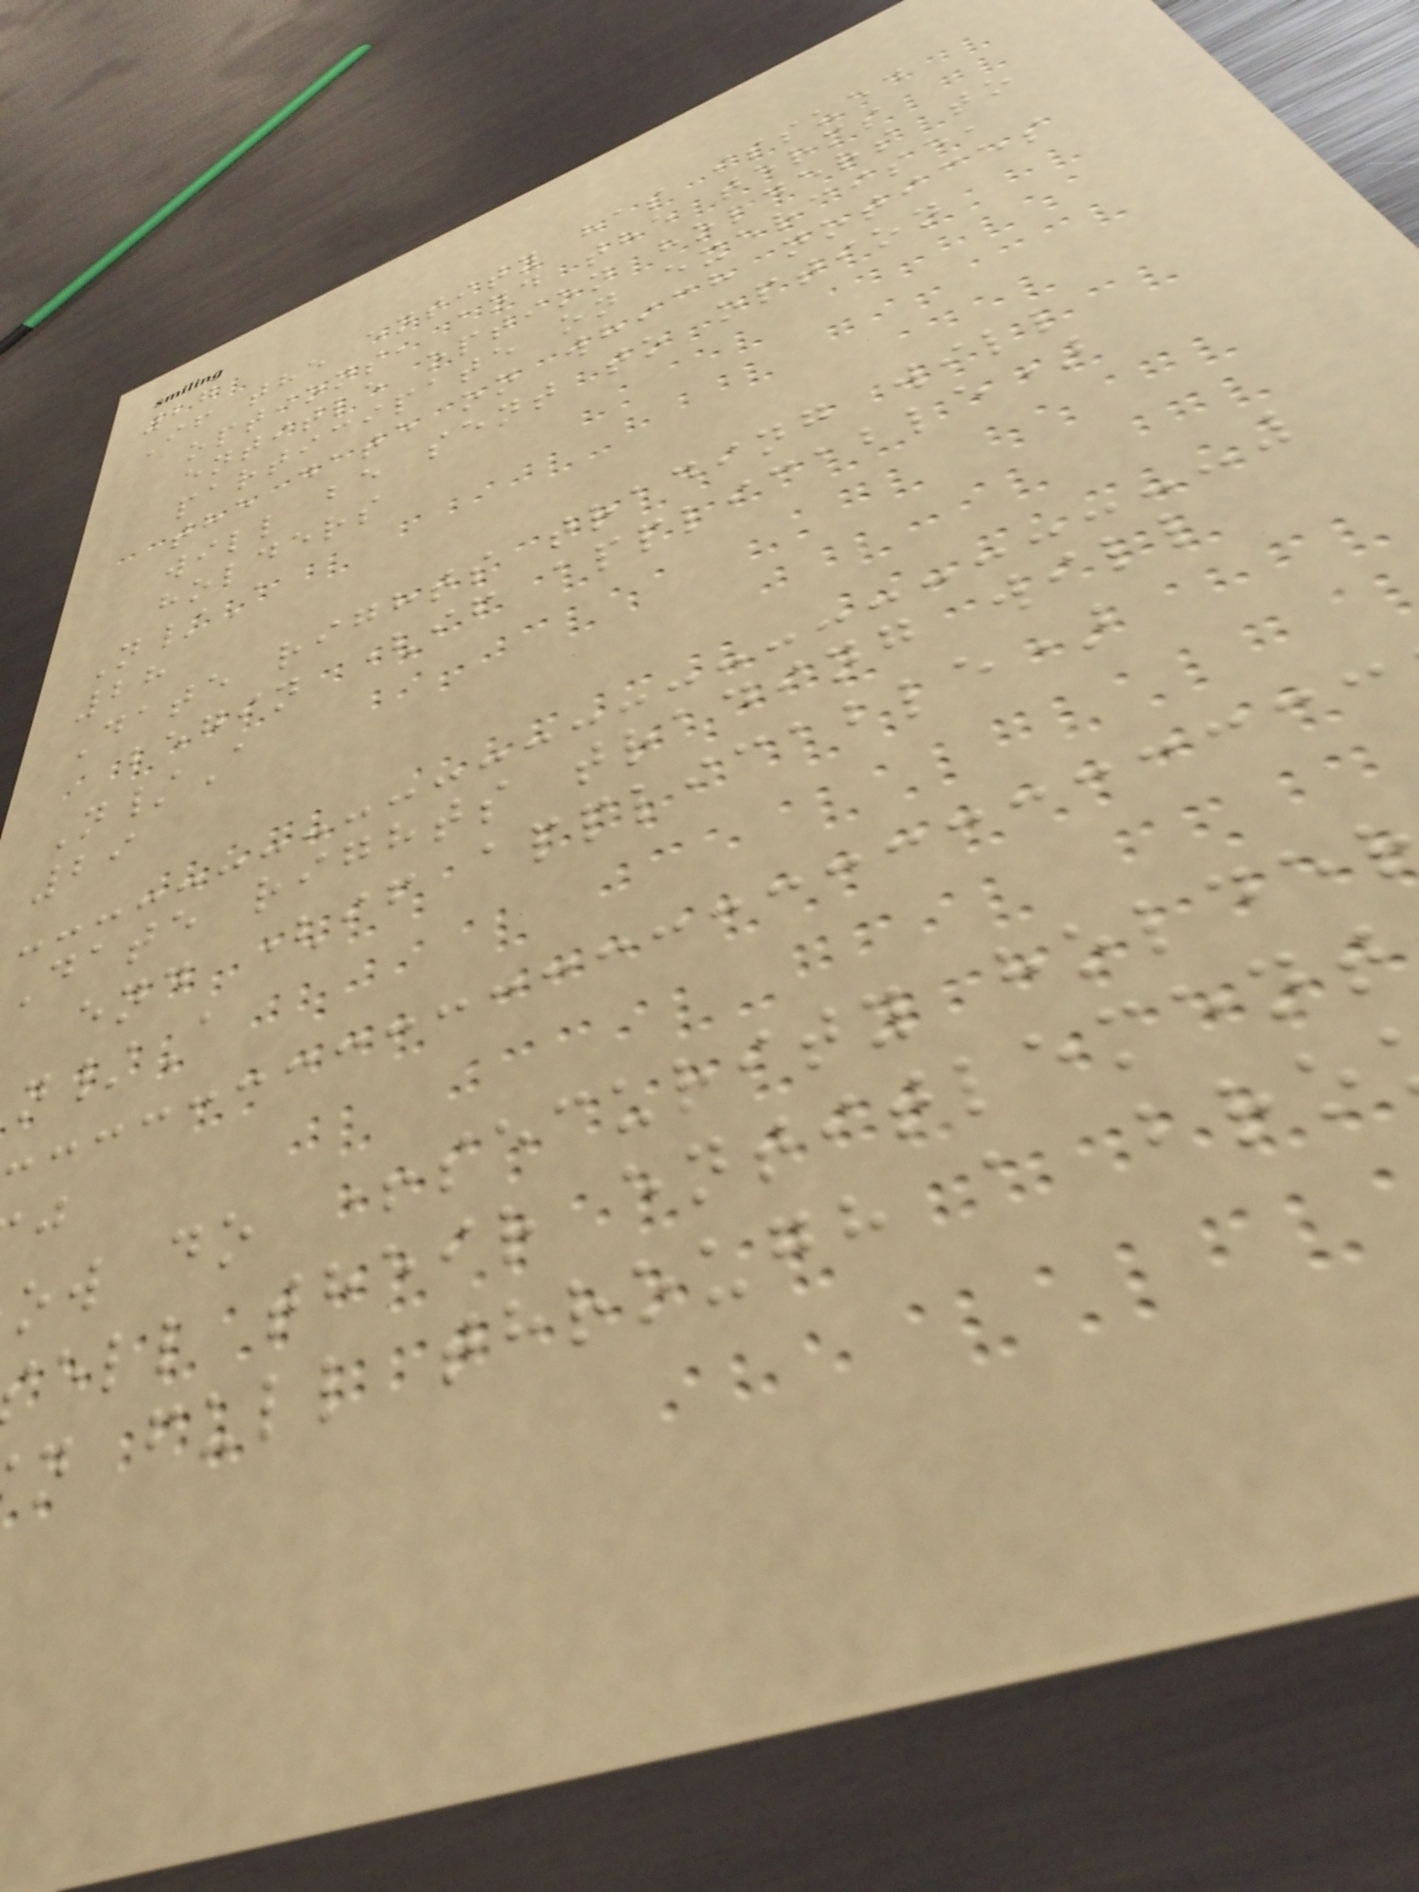27
If the entity has issued
options, and the terms
entitle option holders to
participate on exercise,
the date on which notices
will be sent to option
holders
N/A
28
Date rights trading will
begin (if applicable)
N/A
29
Date rights trading will
end (if applicable)
/A
ow do +security holde
ell their entitlement
n full through a bro
